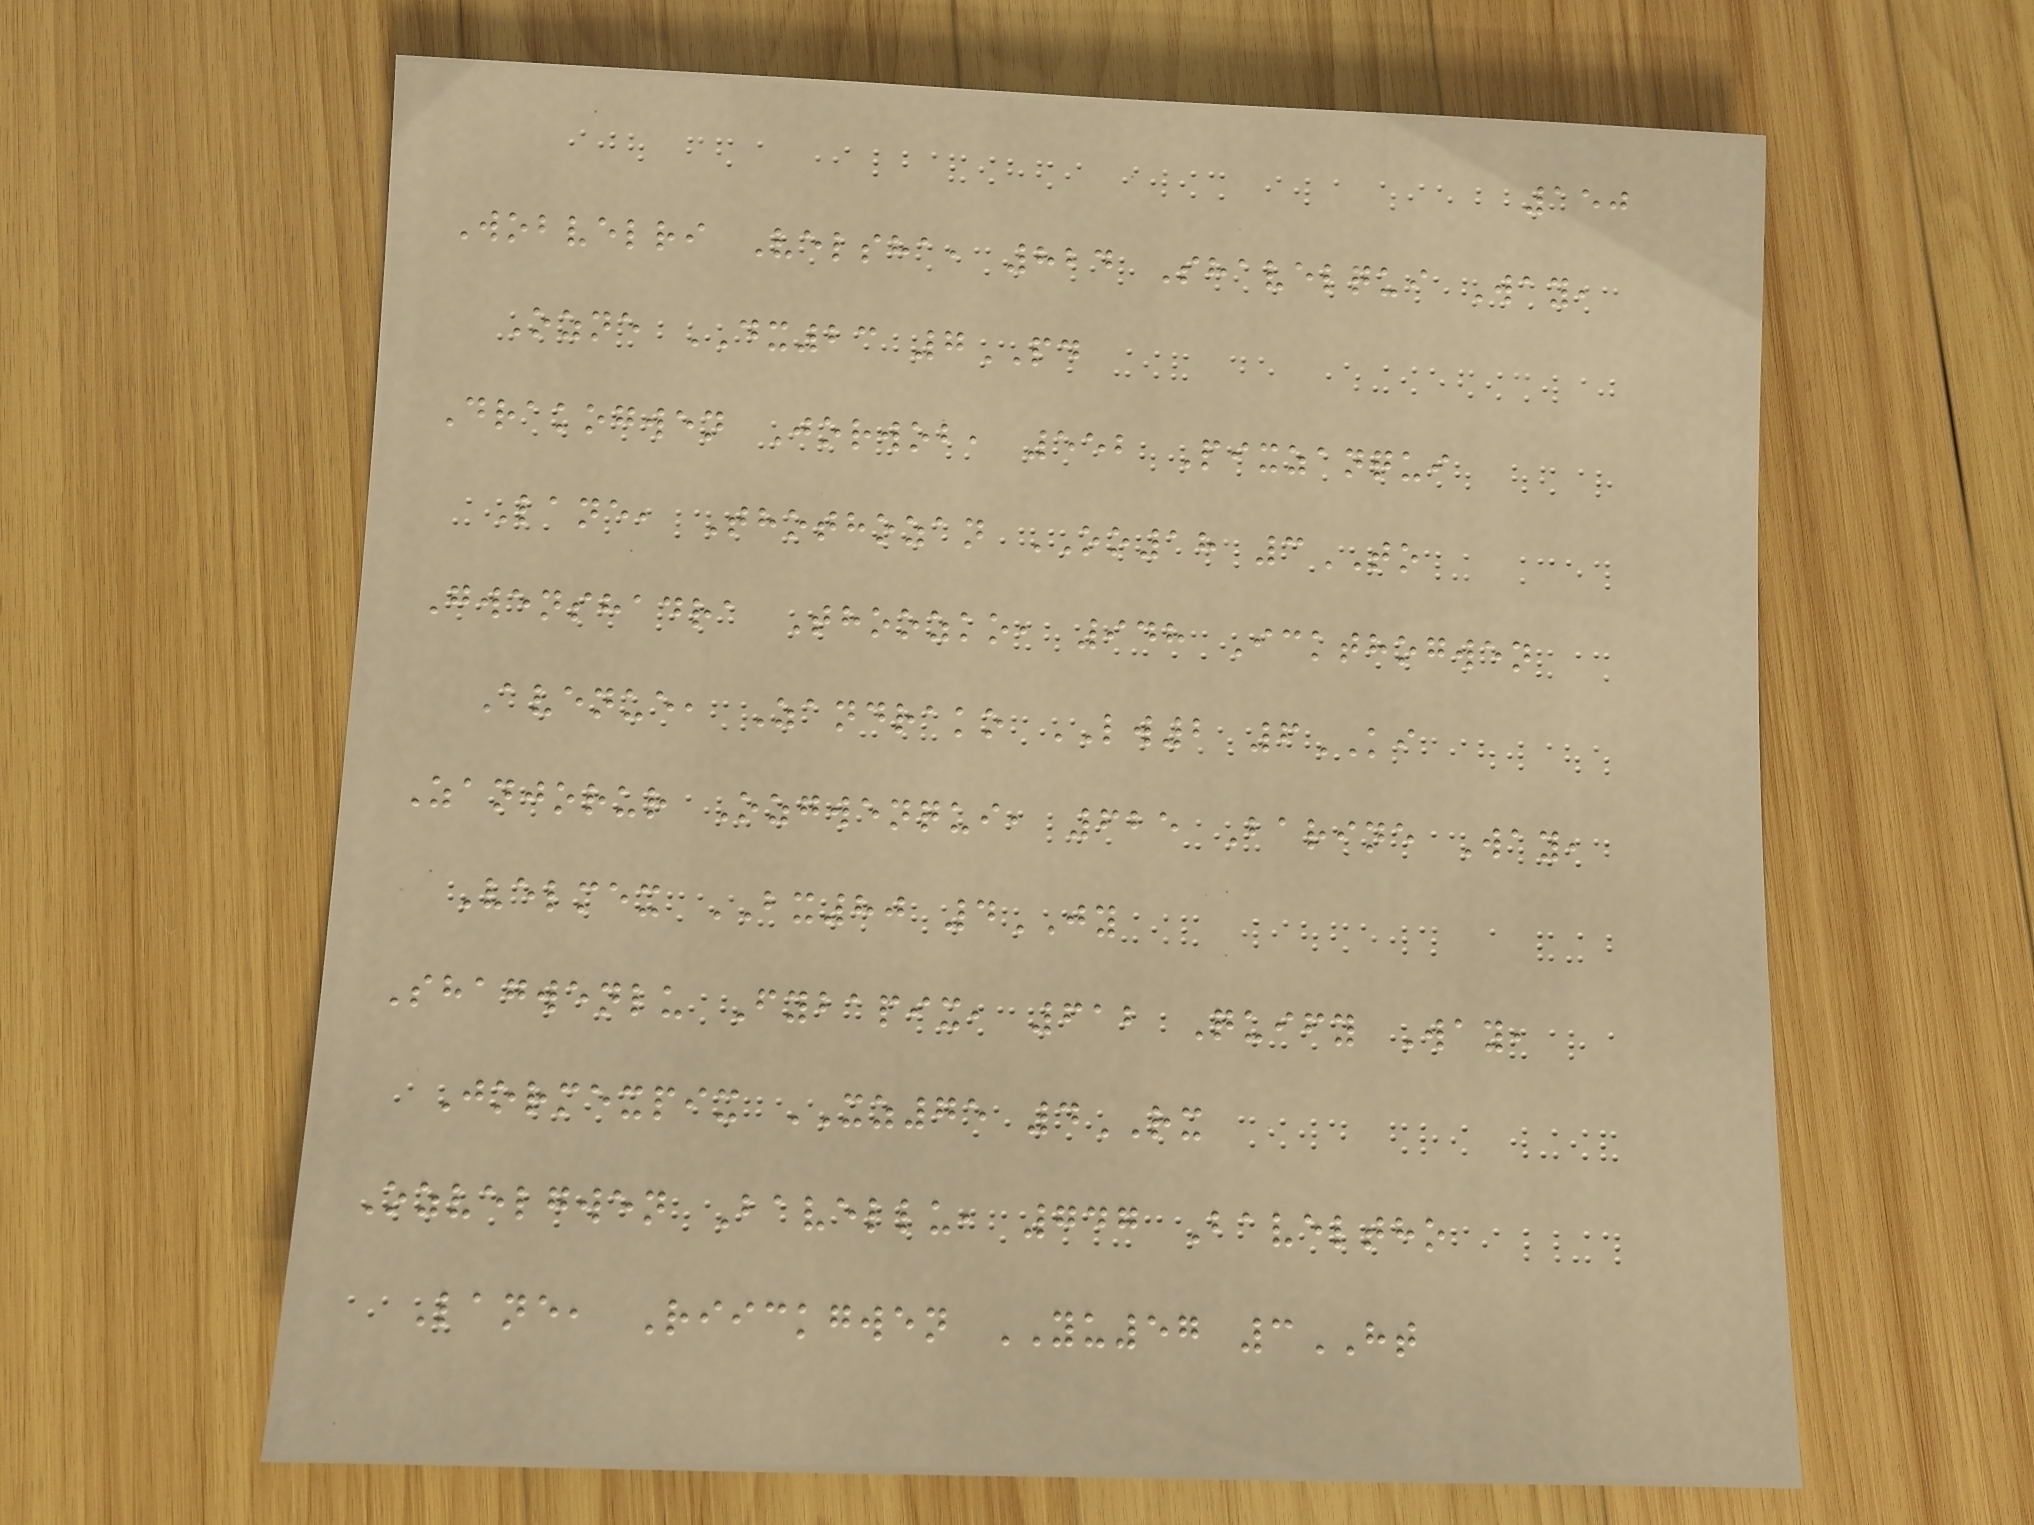150
Wobvelri Velsha, 824 Shavelqui Way,
Ozne DX23 7PD
Drakogwen Jorwob, 552 Pixzanqui
Lane, Thothozan OO18 3TO
Gwenshadra Thoozko, 948 Ickthogwen
Avenue, Zandrako LW2 6KI
Zanjorur Ozgwenqui, 625 Barine Way,
Velmex BX80 4JY
Shagwenlu Fybapix, 612 Quify Way,
Jormexpix XZ75 4RX
Ozvelgwen Bavellu, 747 Baveltho
Lane, Riickgwen YU57 3HT
